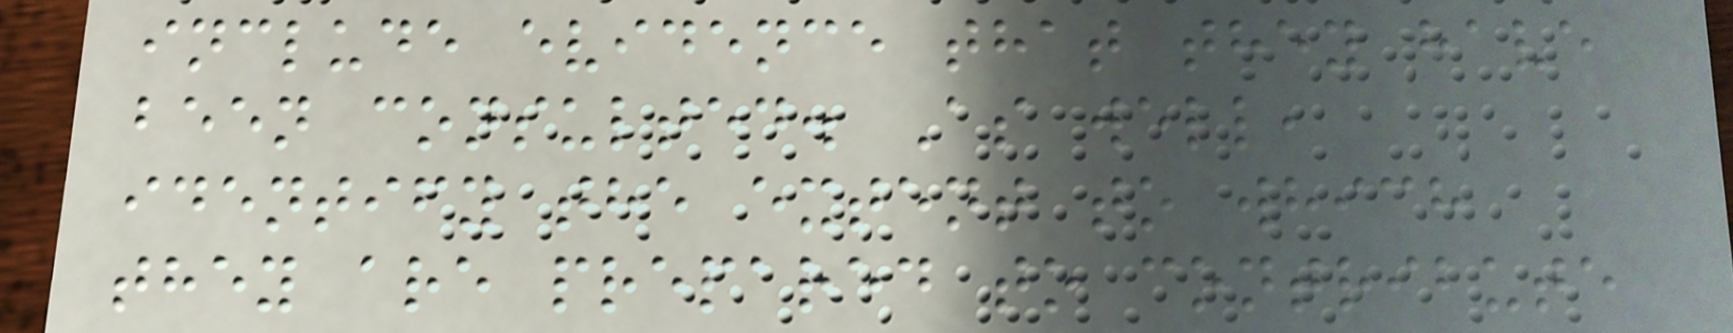include evidence that they have
been consulted. As well,
identify the extent to which
they are prepared to contribute
